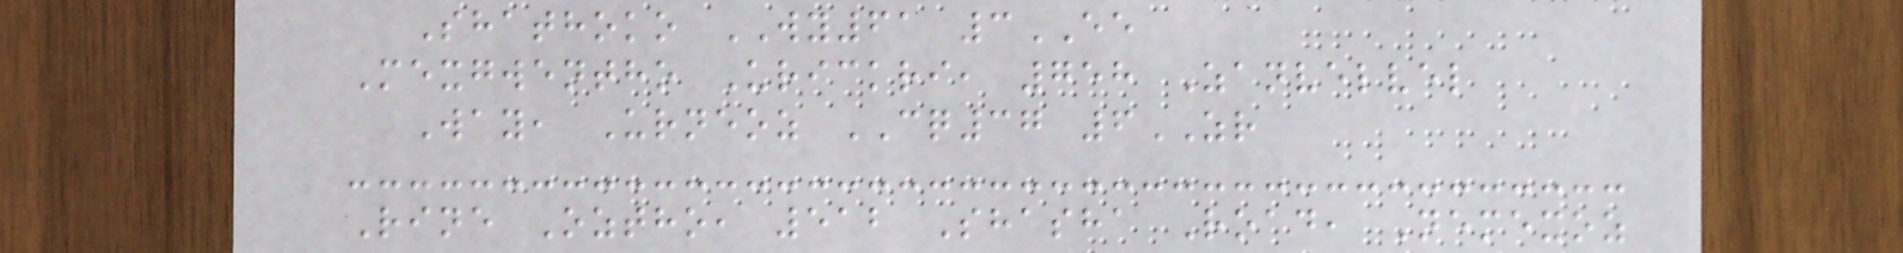Shathoko WY61 3EE
Mexgwentho Urickri, 758 Zanvelvel
Way, Urneoz CQ37 6ZR
Rine Oztho, 512 Shasha Road, Nemexoz
